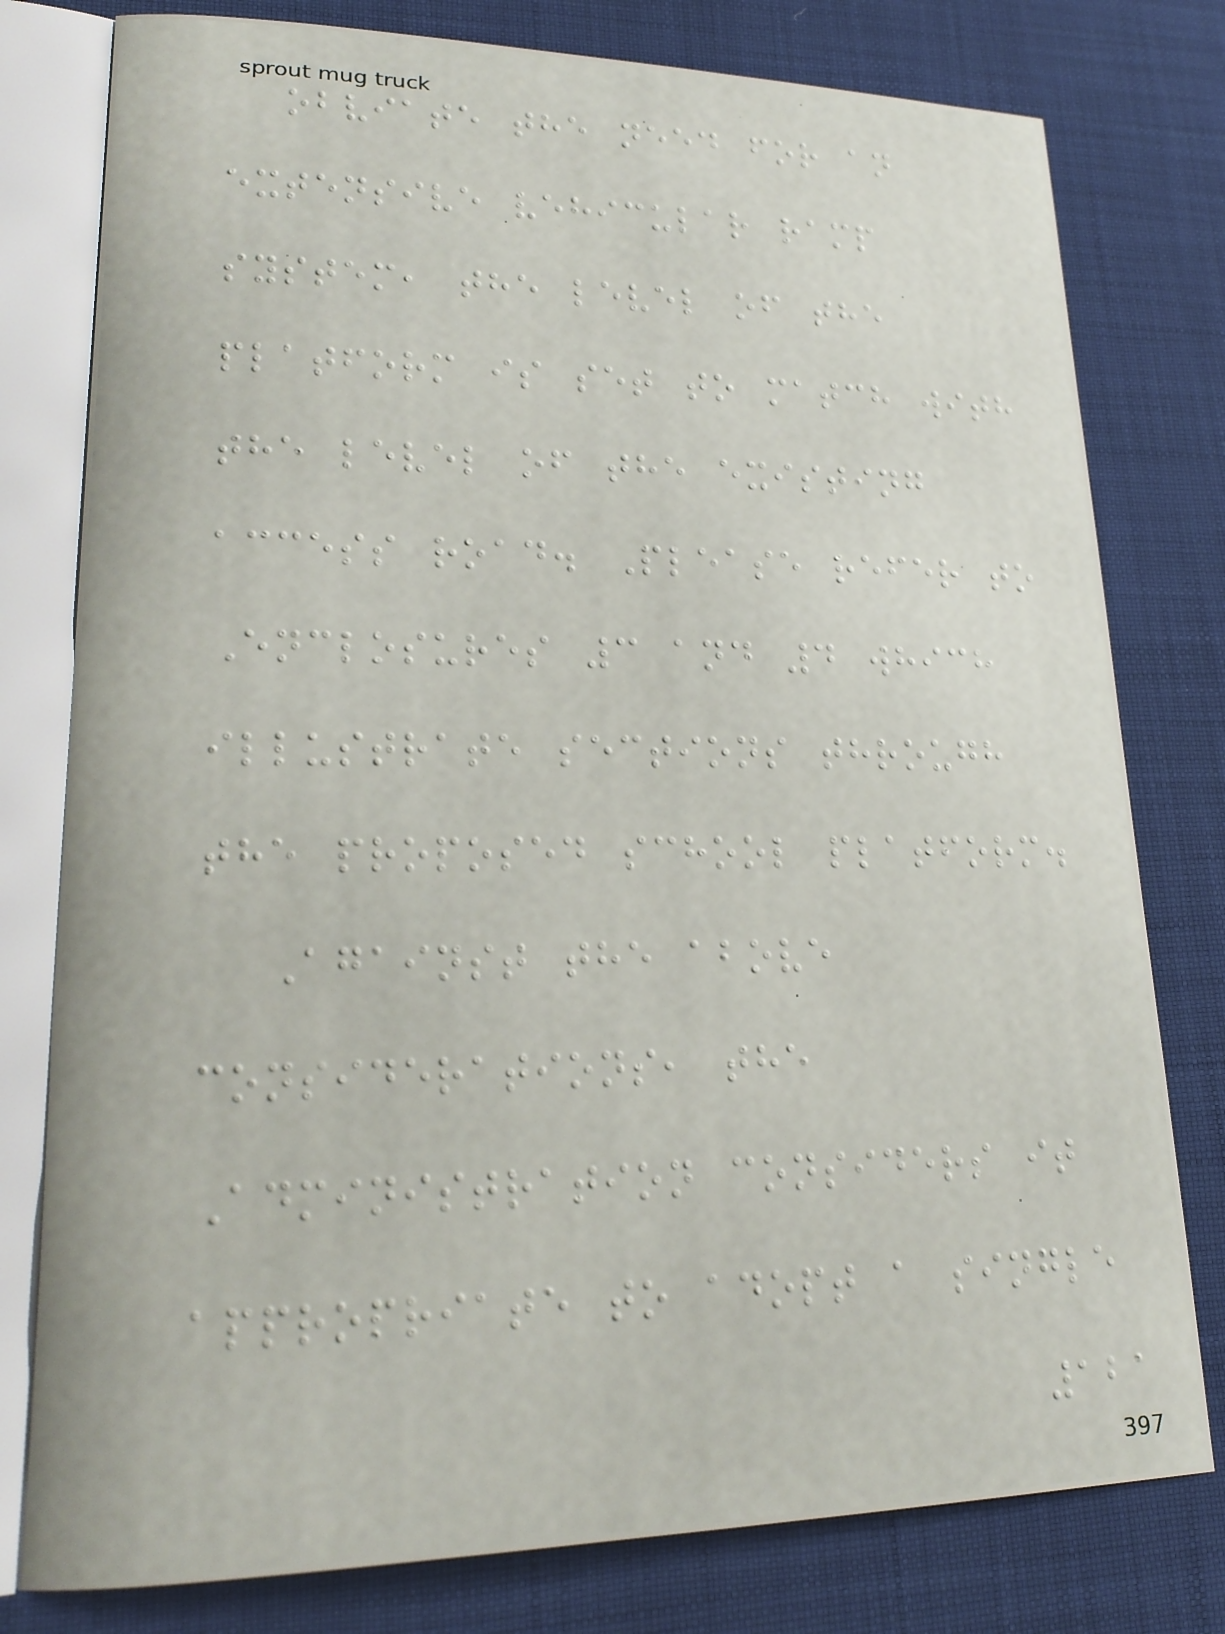obviate the need for an
extensive vehicular ramp
system, the level of the
platform is set to match with
the level of the existing
access road. Please refer to
Enclosures 3 and 4 which
illustrate sections through
the proposed school platform.
Against the above
considerations, the
Administration considers it
appropriate to adopt a single
121
